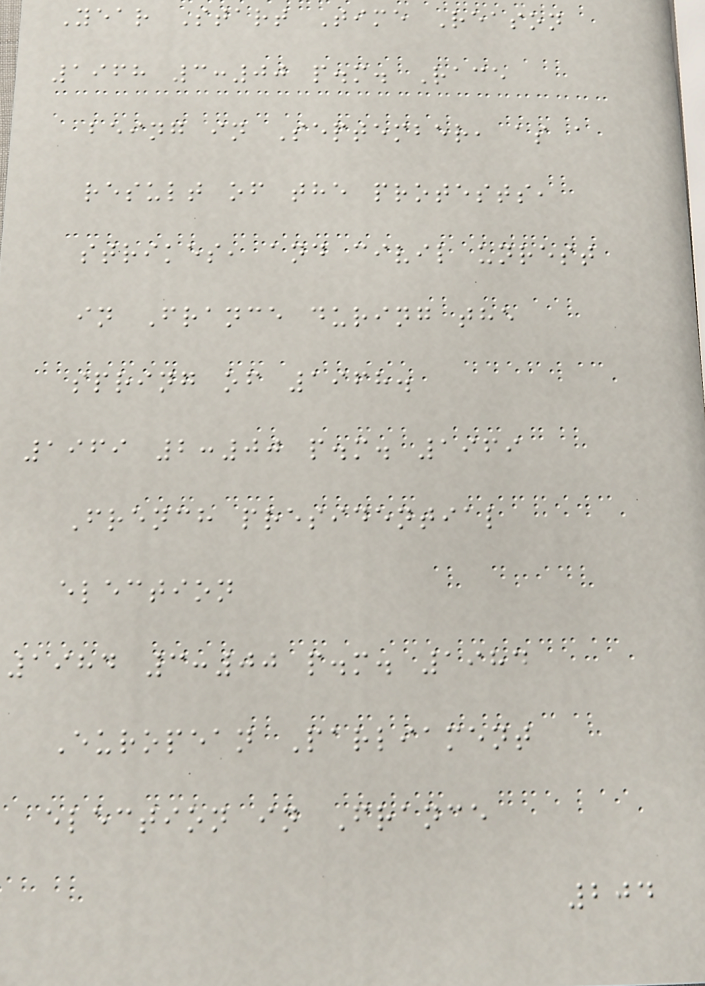Year Start Time Reason
1968 3:00 p.m. Race
being in September, as a
result of the protests,
strikes, and civil unrest
in France during the
spring of 1968.
1969 2:00 p.m. 1969
French presidential
election
1984 3:00 p.m. 1984
European Parliament
election in France
204
